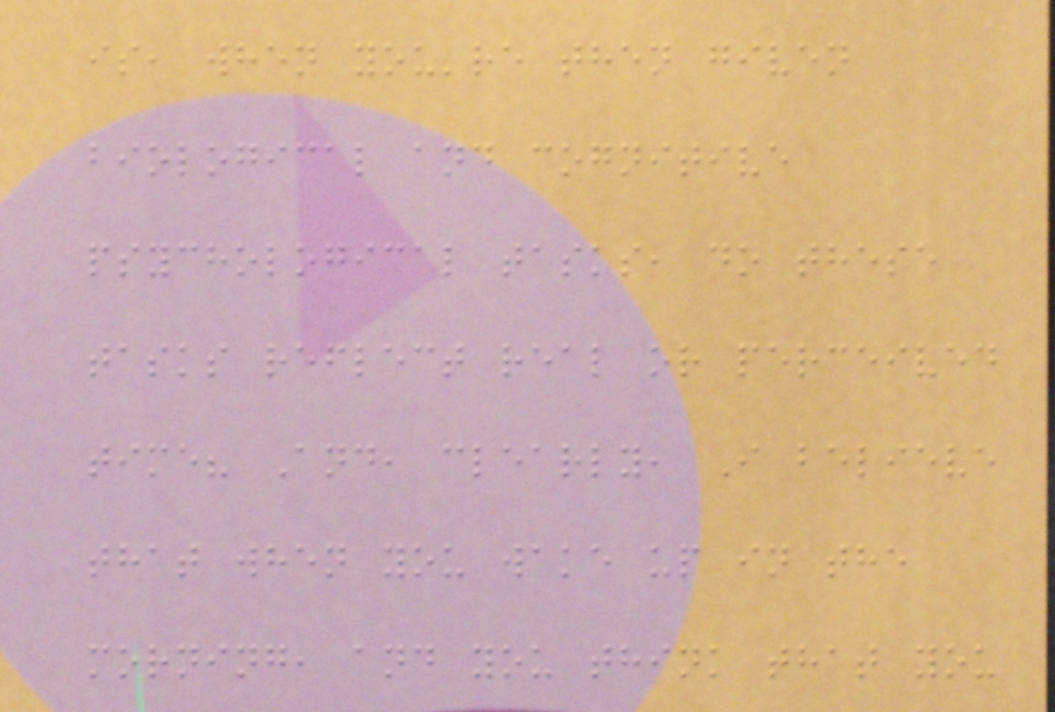is, when you're then given
biological and cognitive
psychological tasks, do these
tasks reflect real or perceived
time? And, clearly, I believe
that when you wake up in the
morning, and you think that you
